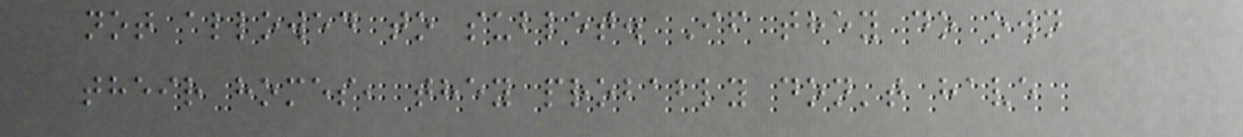not allowed to sublet. If they do own
their homes, they probably don't have
